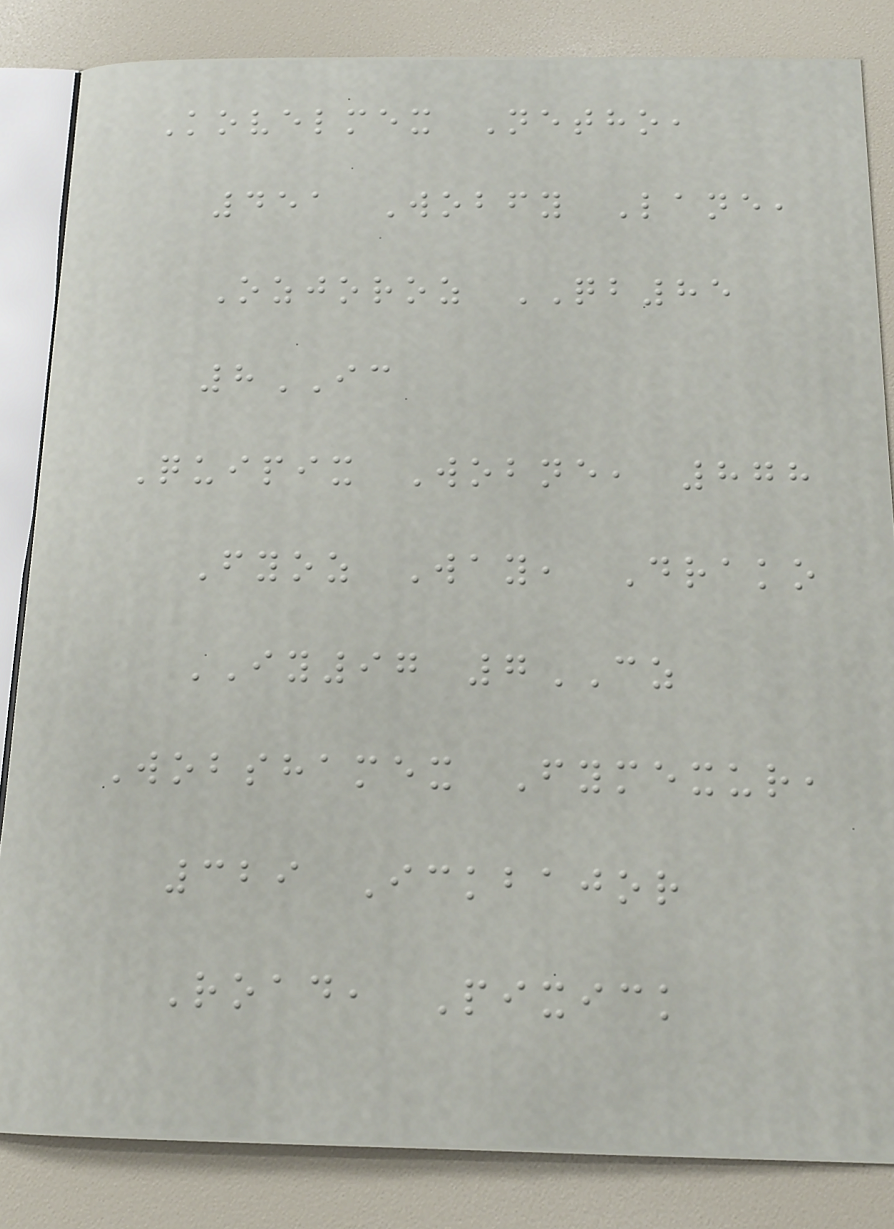Kovelmex Netho,
451 Wobfy Lane,
Ozjoroz QB85
8IC
Quipix Wobne, 878
Fyoz Way, Drako
IY97 7CZ
Wobshamex Fymexur,
329 Ickbajor
Road, Pixick
